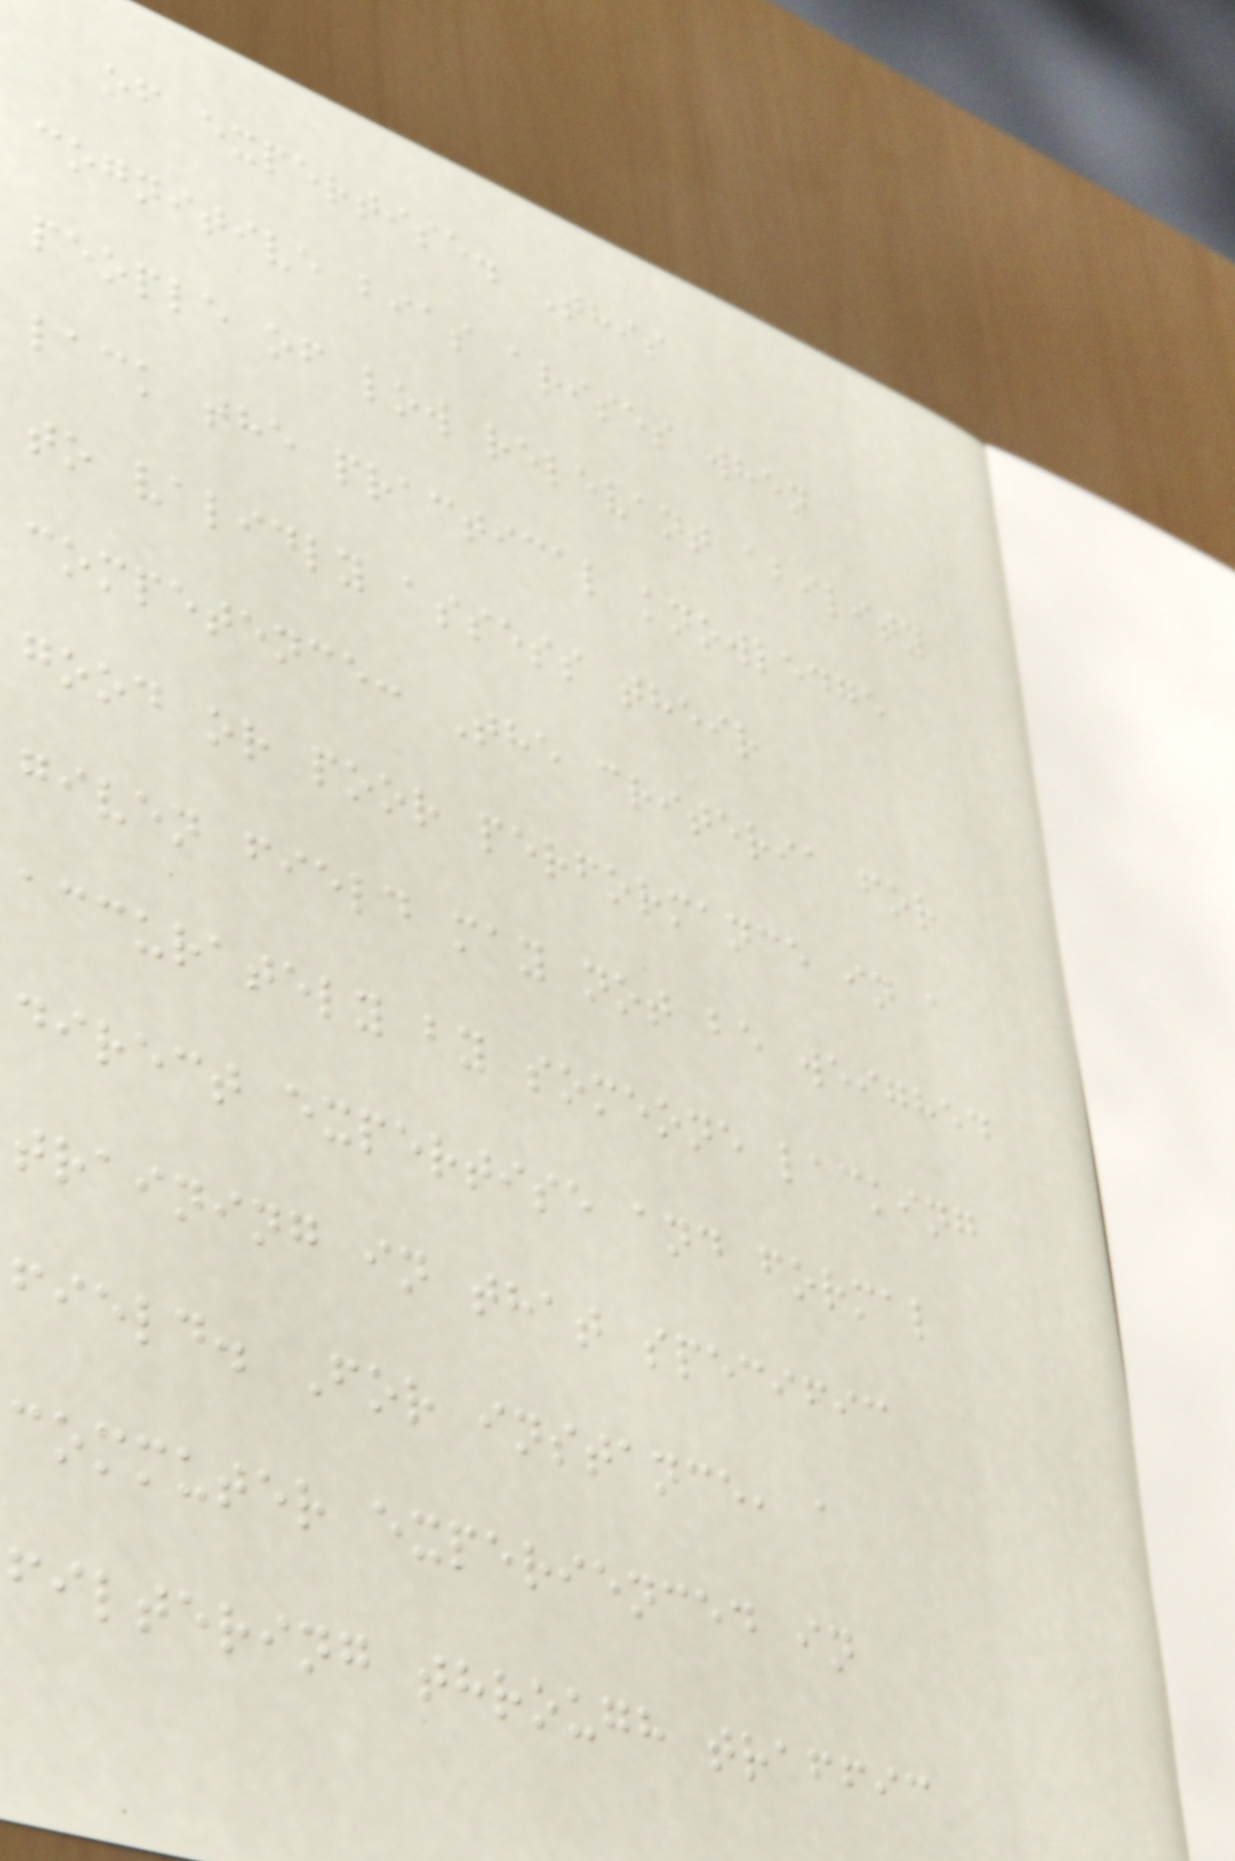of expertise. This
cognitive bias arises when
people of low relevant ability
lack the practical knowledge
to validly assess their
competence: The criteria for
good or poor performance in a
given field may not be weighed
accurately by someone lacking
direct expertise and formal
training in that specific
field. For instance, a
commuter experienced in
filtering through traffic
